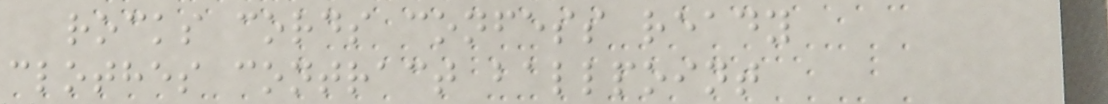rocks cords confess ready
clothes contract ballpoint
